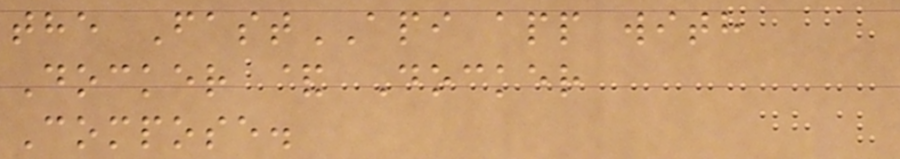the FastAPI app with
Docker & Docker
Compose.
